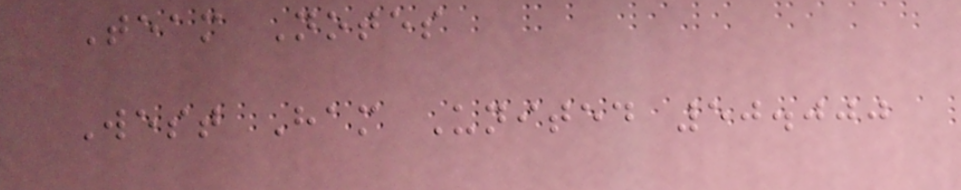Team Notes
West Ham United 50.000
